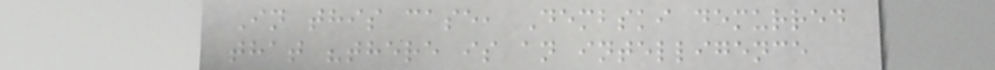In this case, Dembski demurred
that "there is an intelligence
